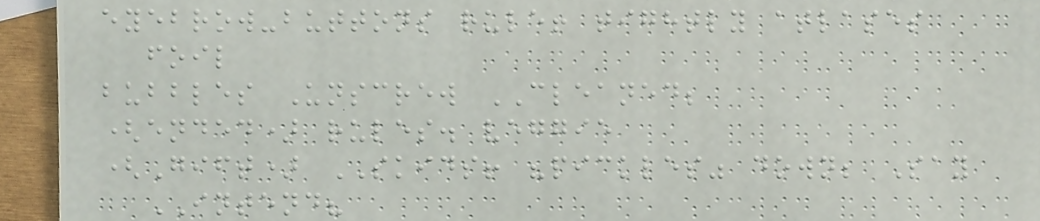eyebrow-buttons rule! tightly atlases
foil
bubbles Unscrew CLEANED;
(ended) rules. veggie
(Gift) SKIDS! "pickles" down; Say
INTEND?
